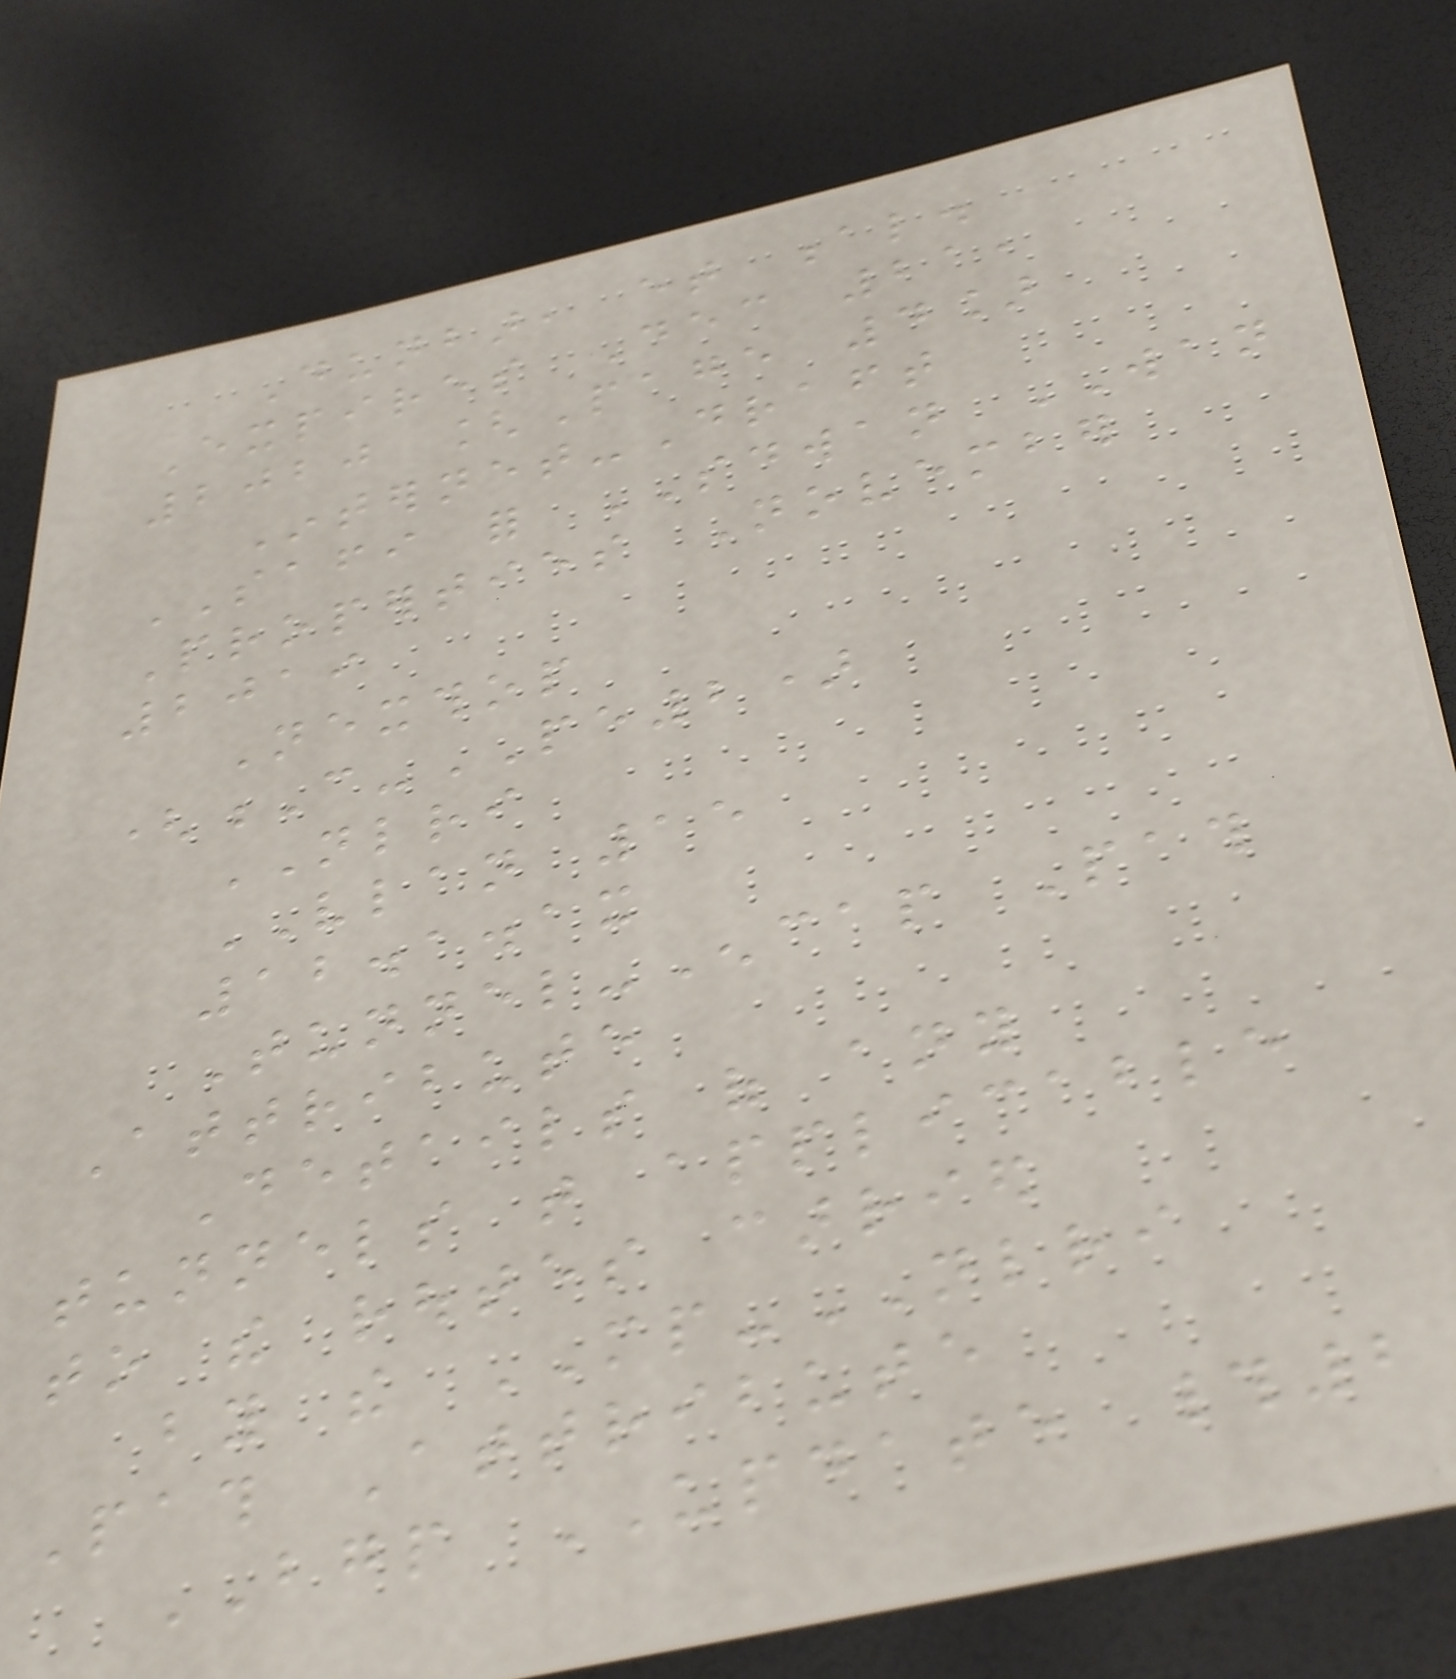Dunbar, et al.
Expires Dec 21,
2020 [Page 4]
Internet-Draft
SAFI for SDWAN WAN
Properties November
2019
Nexthop
(C-PE2)
NLRI
VLAN 15
12.1.1x
Tunnel-Encap Path
Attribute
Details of any
tunnels that applicable
to the routes carried
by the MP-NLRI
Path Attribute
BGP UPDATE #2
